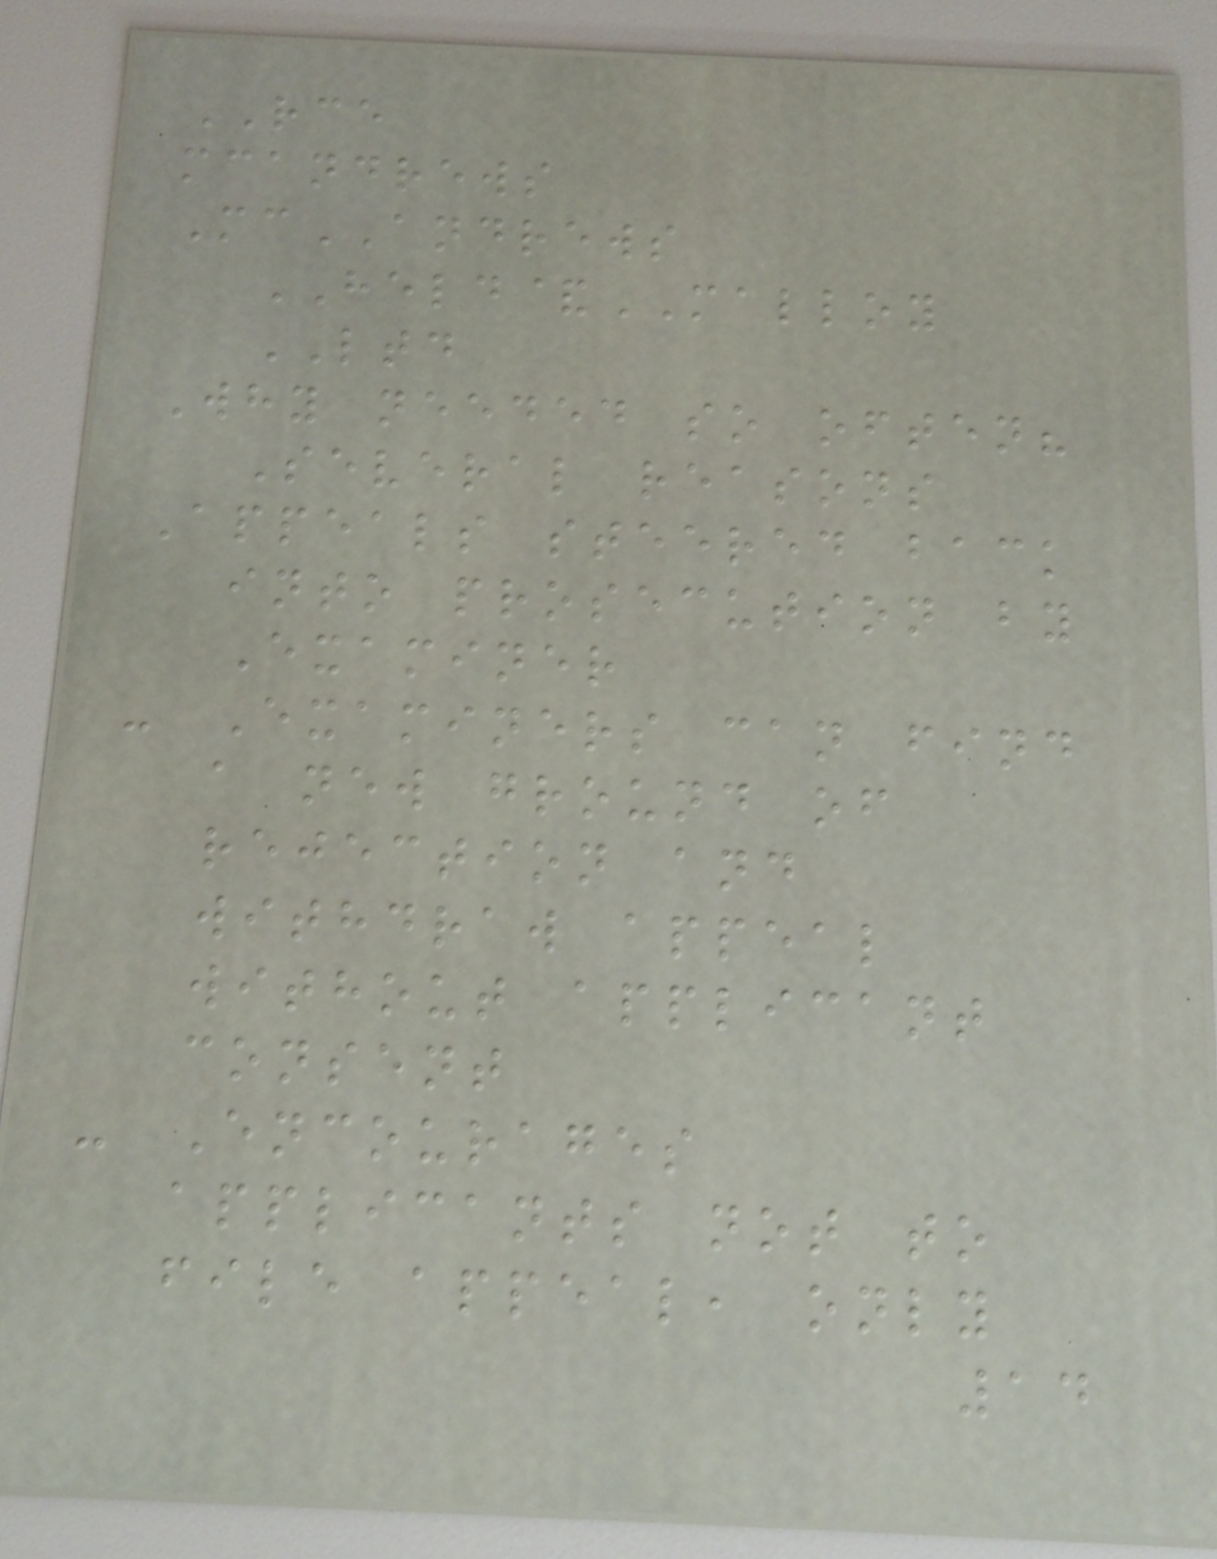RCE
mcandrews
McANDREWS
HELD&MALLOY
LTD
Why needed so often?
Several reasons
Appeals steered back
into prosecution by
Examiner
- Examiners can find
a new ground of
rejection and
withdraw appeal
without applicant
consent
- Encourages
applicants not to
file appeal, only
14
